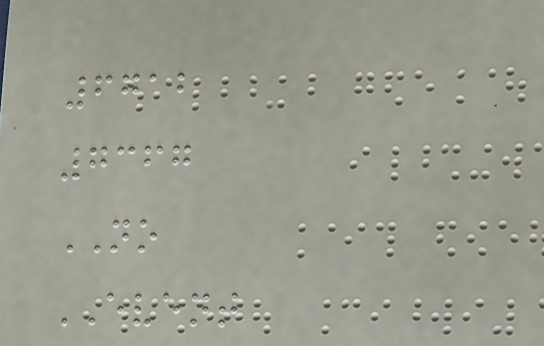6712
7367
NO
EVENT
